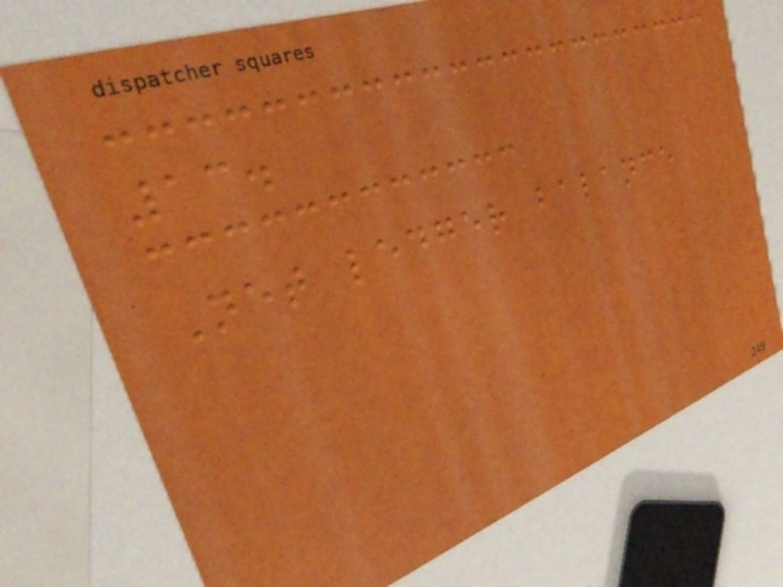13.
Net ledger balance
